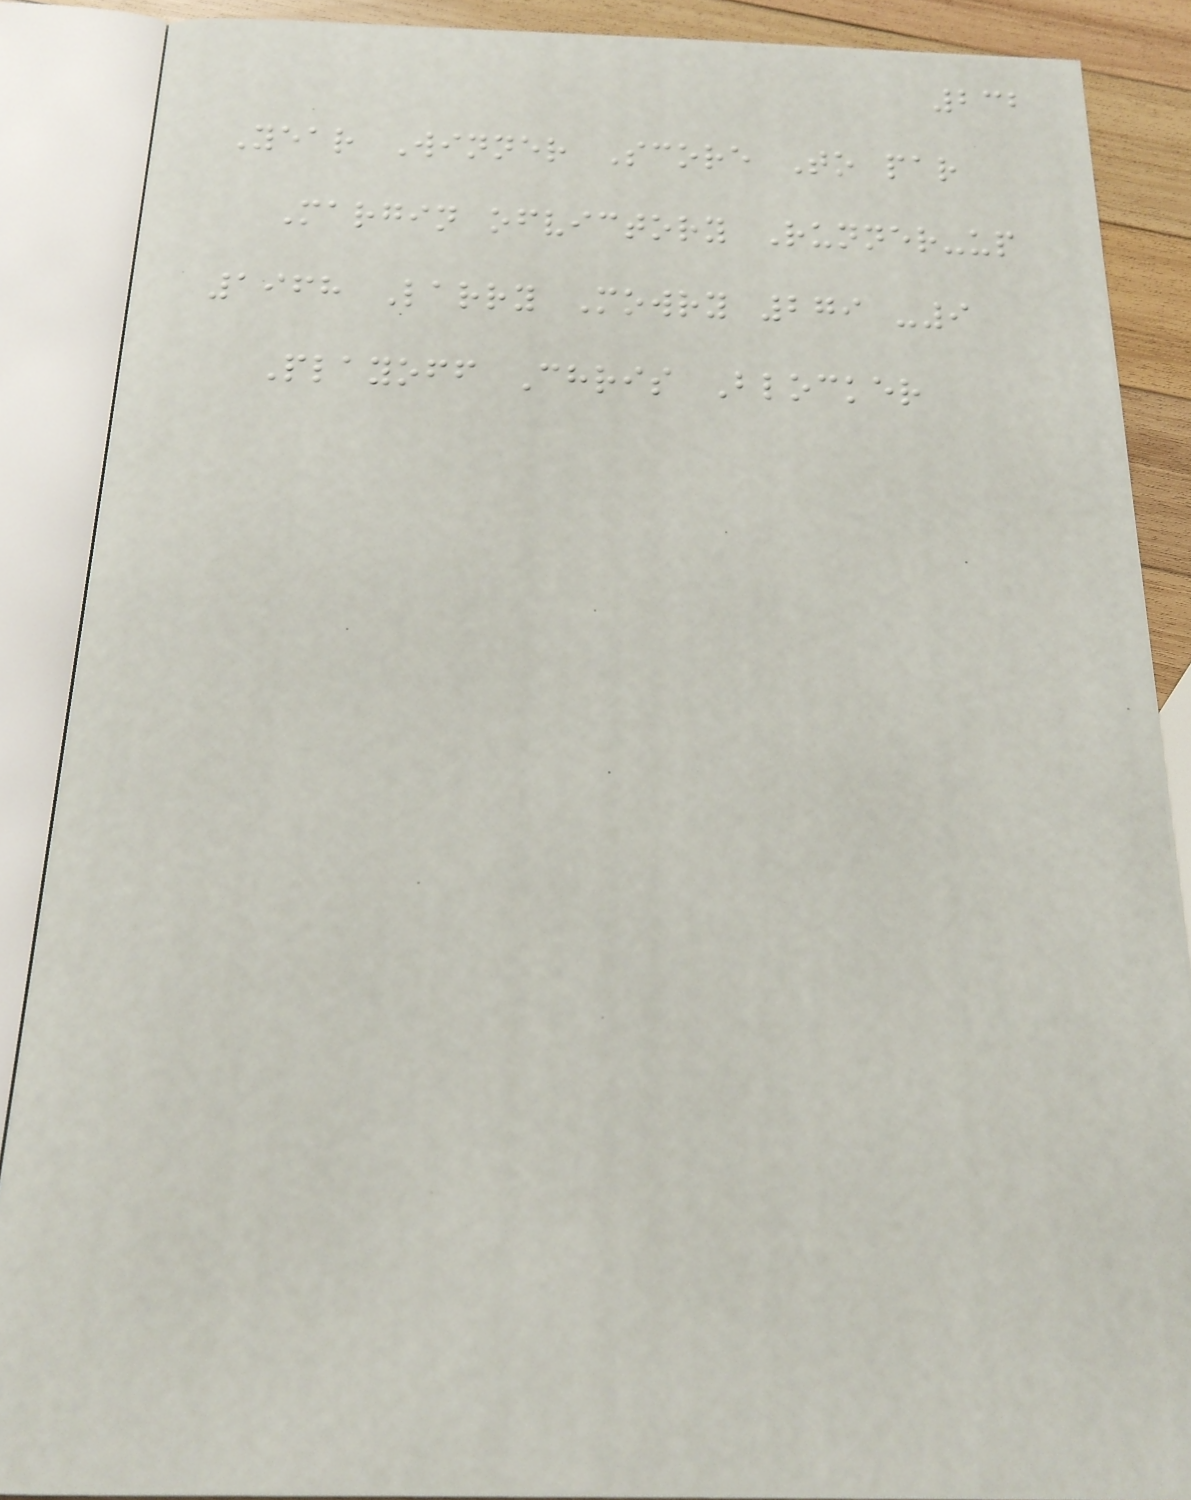232
Year Winner Score To par
Margin ofvictory Runner-up
1968 Larry Mowry 279 -9
Playoff Chris Blocker
